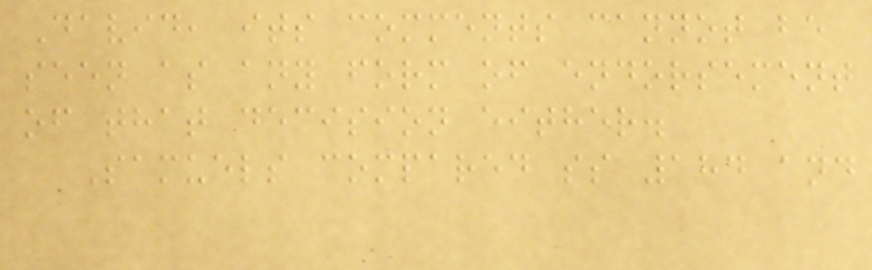David, its comments cannot be
seen as any form of endorsement
of that decision either.
Samuels compared ss 184 and
